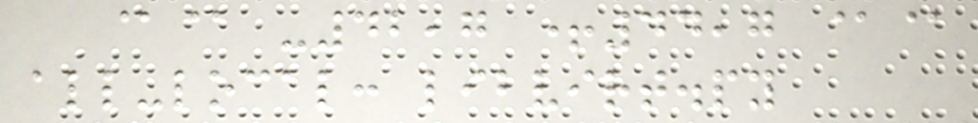@@ -42,7 +44,7 @@
all-local: libvirt.py
